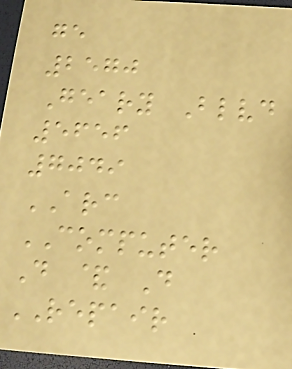ge
2570
Geary Blvd
5656
7049
ARC
COMPUTER
D & D
REPAIR
